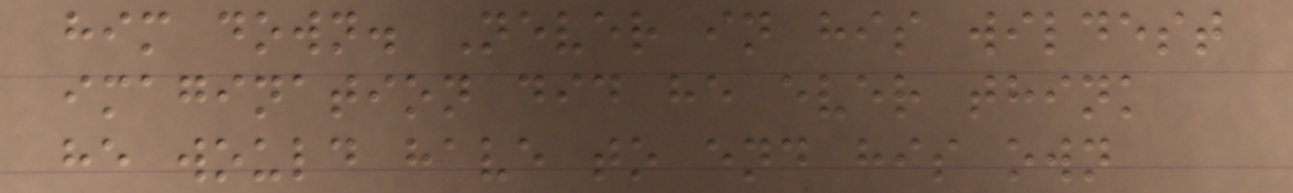him down. Never in his wildest
imagination did he ever think
he would have to end his own
